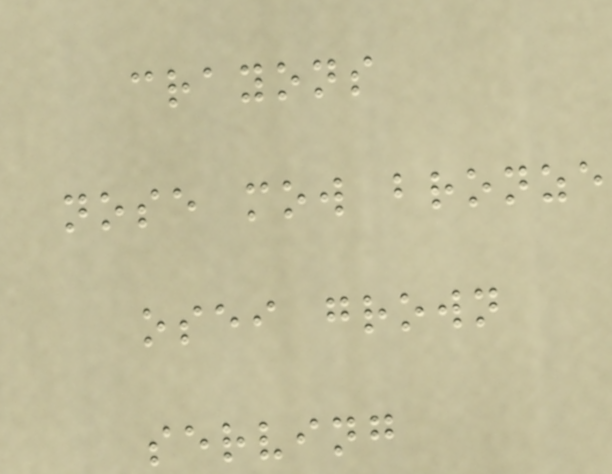crayons
nose mow bronze
osei grown
serving
